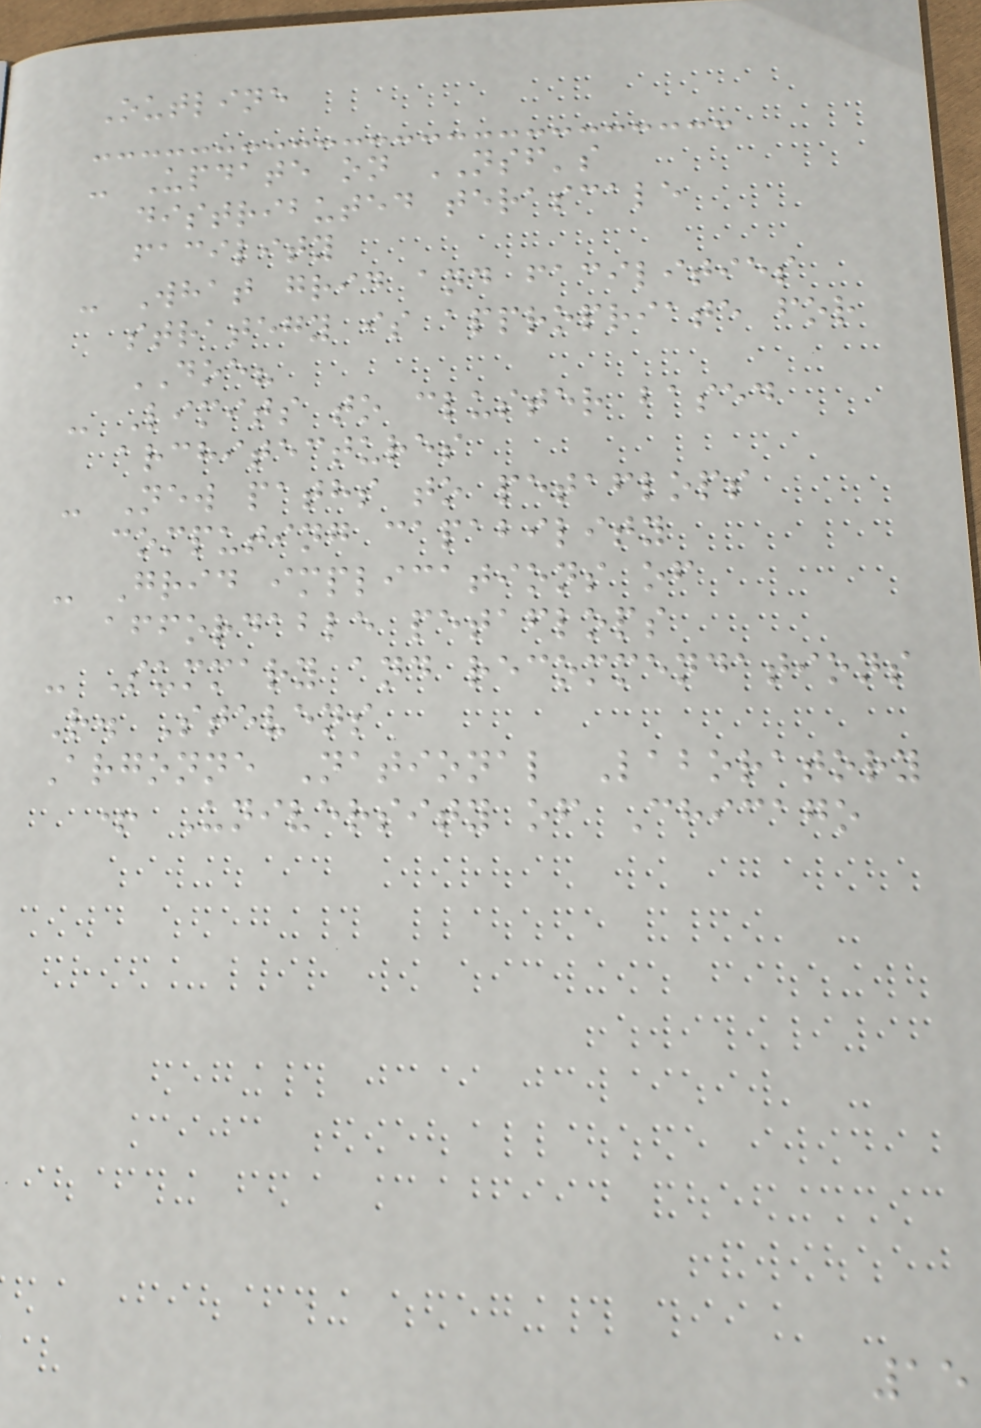Outline
- Update on NSF's
distributed terascale
facility
- What grid and facilities
strategy is appropriate for
DOE?
- Limits to cluster based
architectures
- New paths to petaflops
computing capability
- Grid implications of
affordable petaflops
- Summary and recommendations
R. Stevens
Argonne National Laboratory
+ University of Chicago
15
